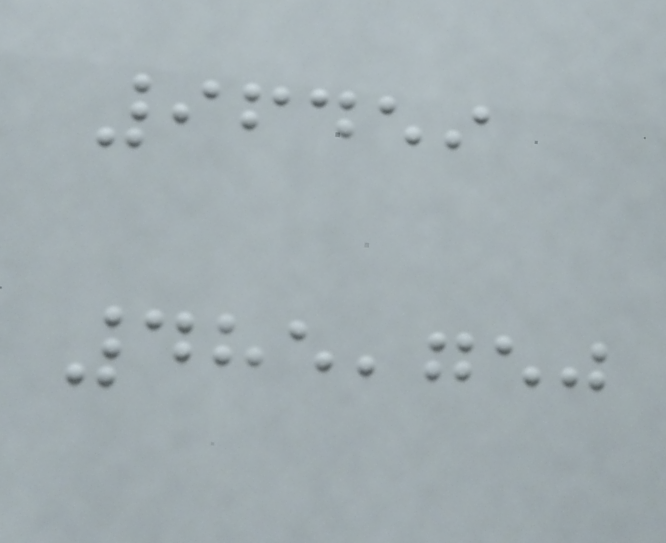96459
485,750
